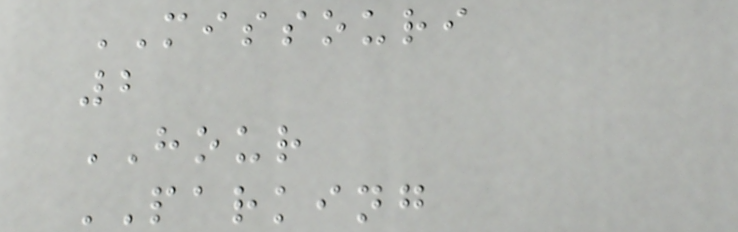MISSOURI
2
HOUR
PARKING
